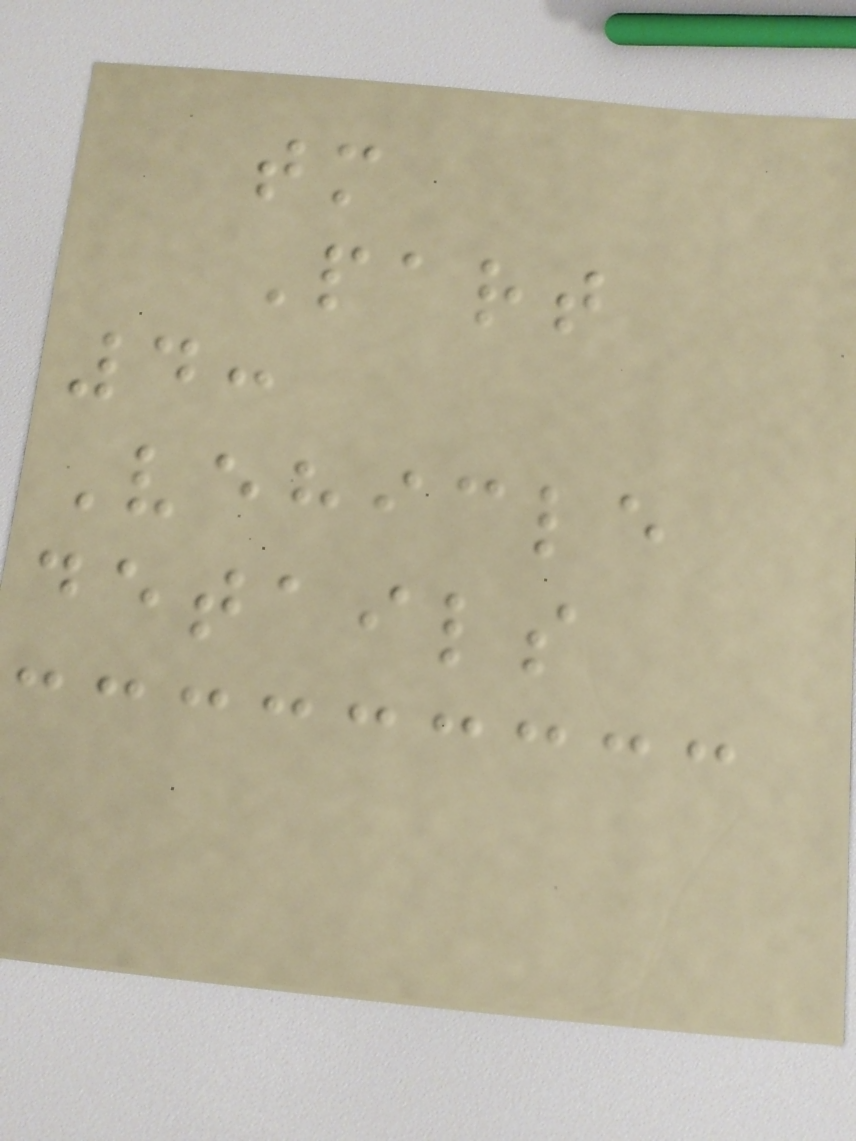tm
Part
4:
Vehicle
details
